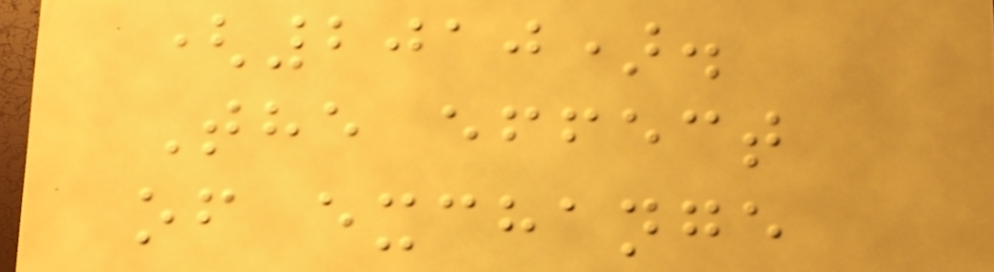(2010).
The effect
of exchange
